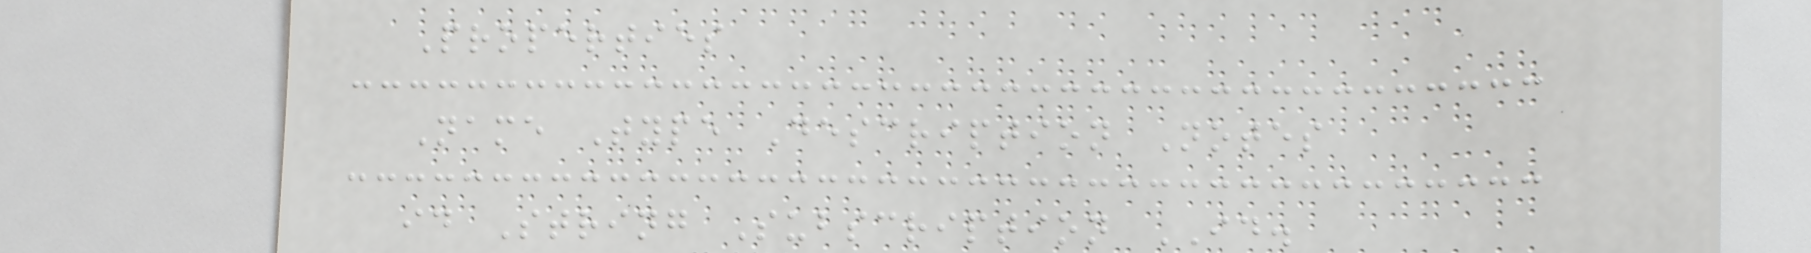Properties
Name Type Description Notes
id String Subscription ID.
